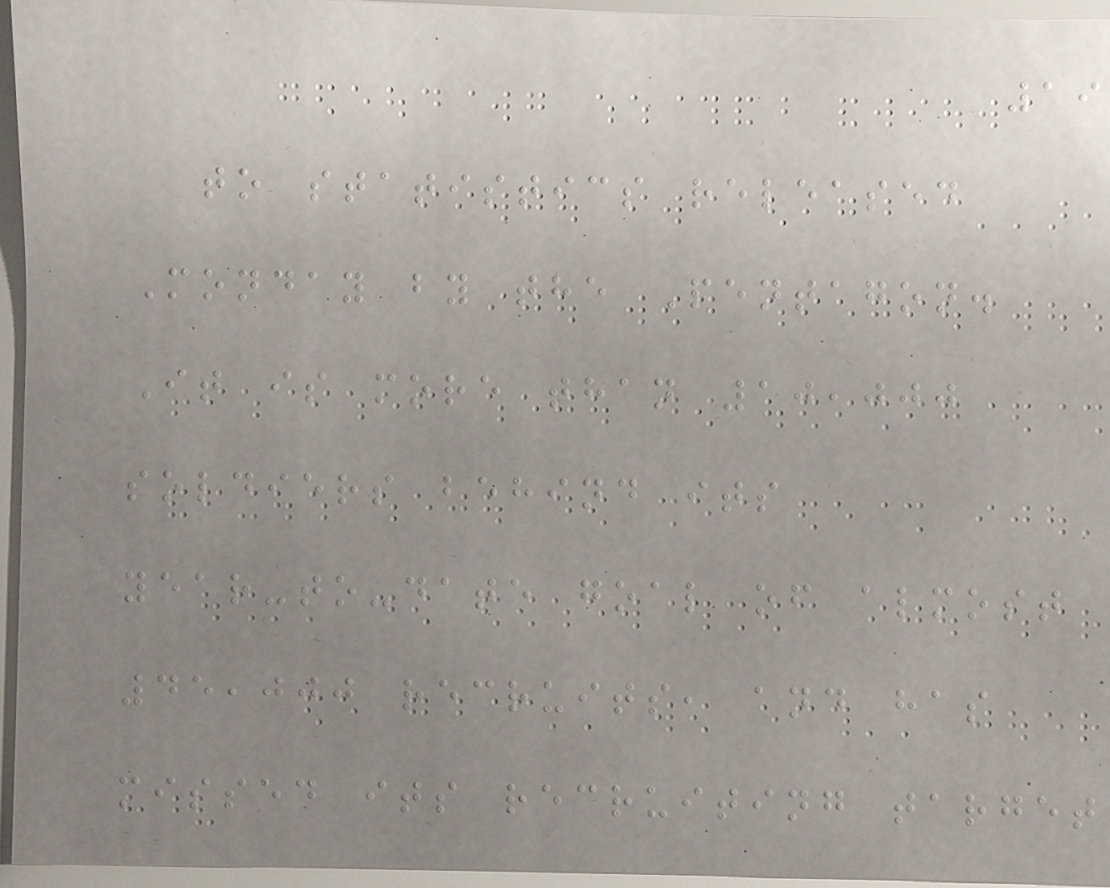19
to statistics released
Monday by the Pentagon.
It is more than 10,000
soldiers behind its
year-to-date goal of almost
45,000 recruits, and has
missed its recruiting target
